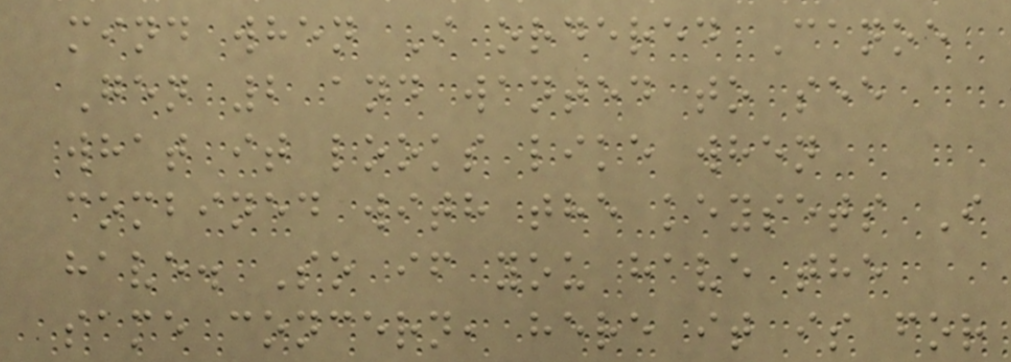mind when I ordered Canoe
Gen 2 and wanted to see
what it looks like when
combined with the keysets I
have. So if you have the
same concern, here it is for
